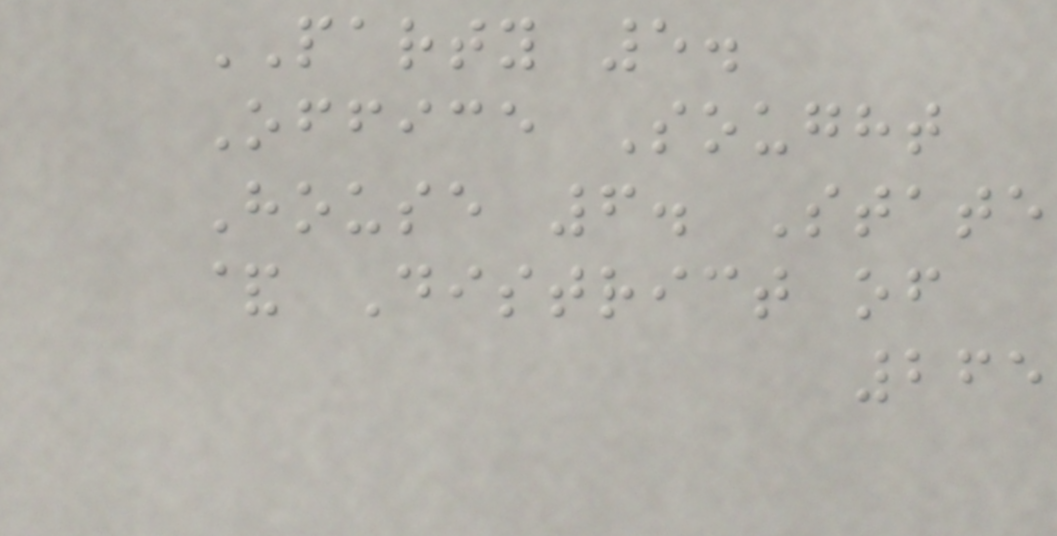PARTY 5.
Office Sought
House 6. State
& District of
265
